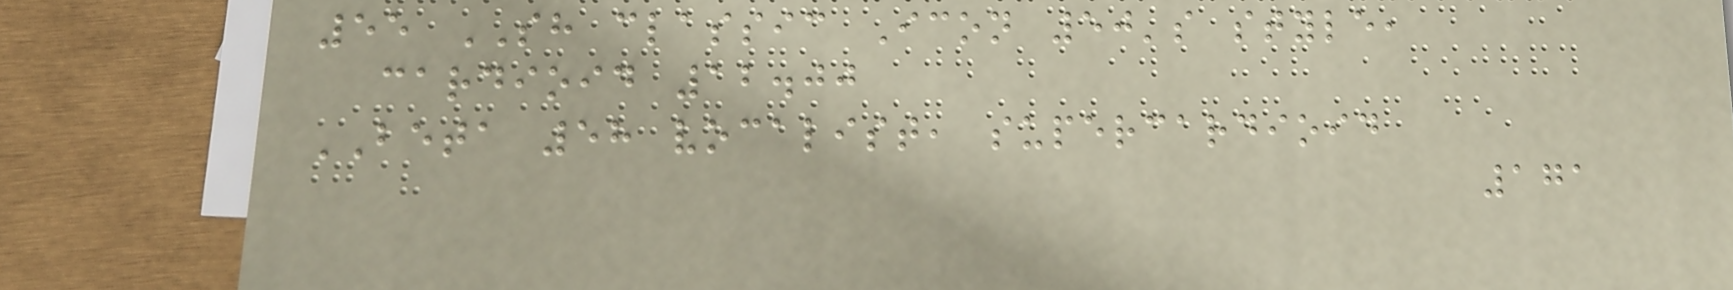55 SH classic Icon 50's style,
cardioid 12.00
BETA 58 vocalist, supercardioid
171
